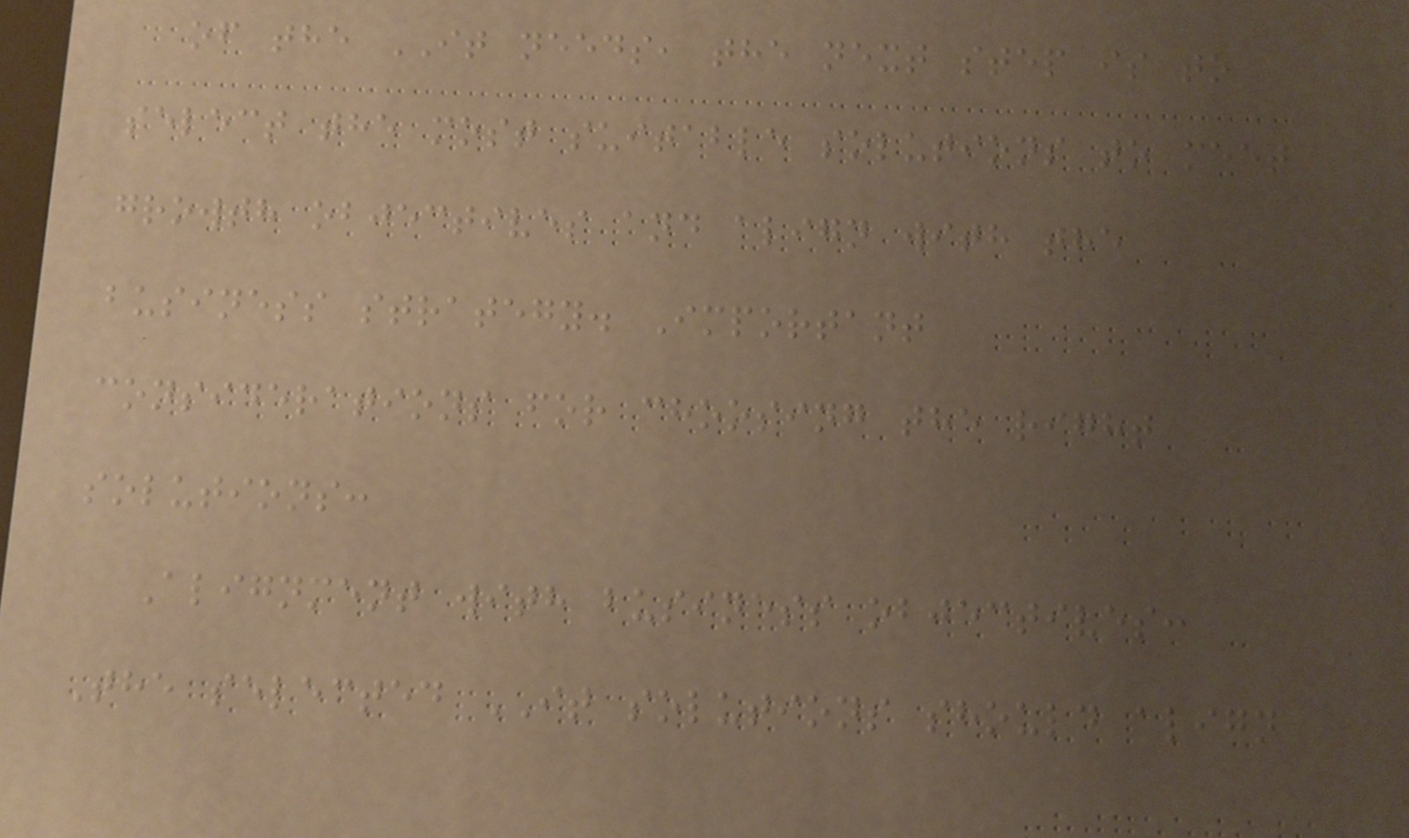of the IT needs, the next step is to
select the most suitable solutions to meet
growth objectives and align with the
business strategy. Important
considerations for choosing the right
solutions:
Alignment with business objectives:
The selected IT solutions should align
